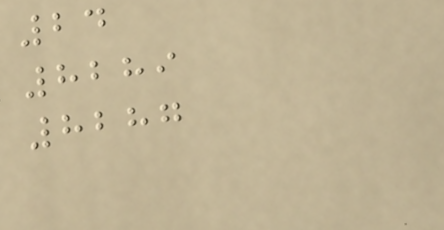24
8289
8287
